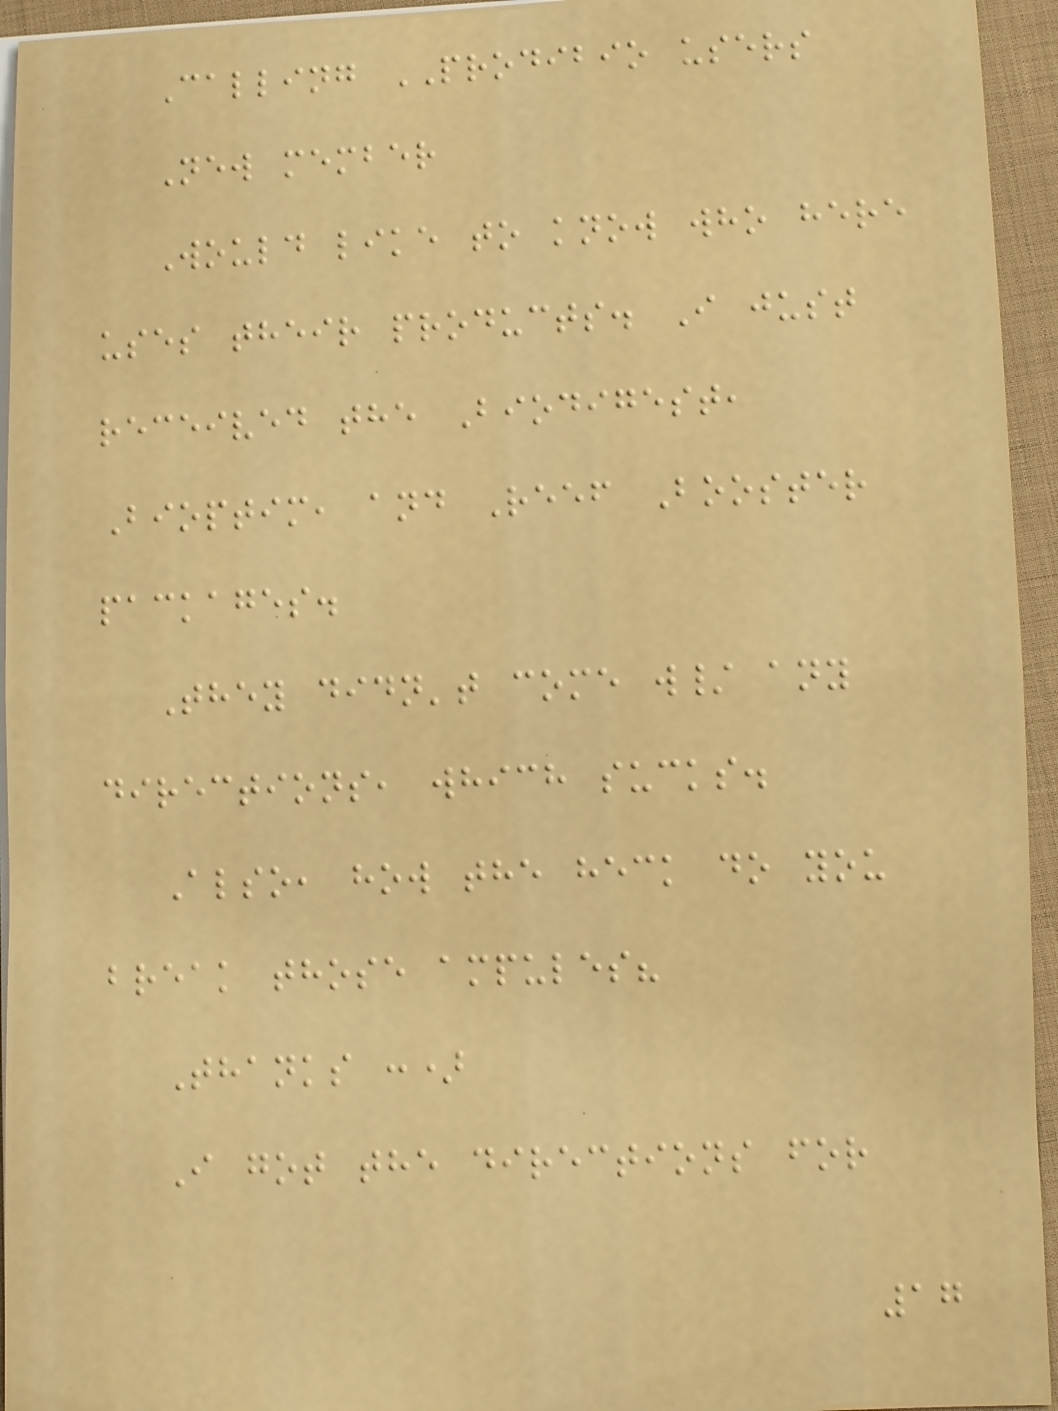Calling PRODIBIO users
New member
Would like to know who here
uses their products. I just
received the Biodigest,
Bioptim, and Reef Booster
packages.
They didn't come w/ any
directions, which sucks.
Also, how the heck do you
break those ampules?
Thanks :)
I got the directions for
17
